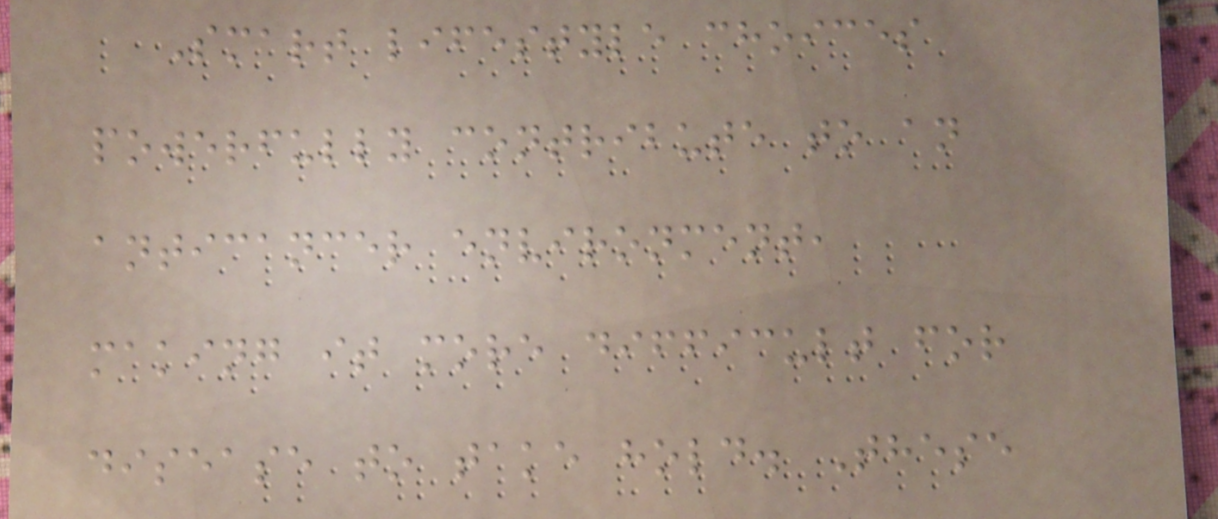Smart lifestyle choices
powerfully contribute to an
anticancer environment,
making it more difficult for
disease to take hold. These
